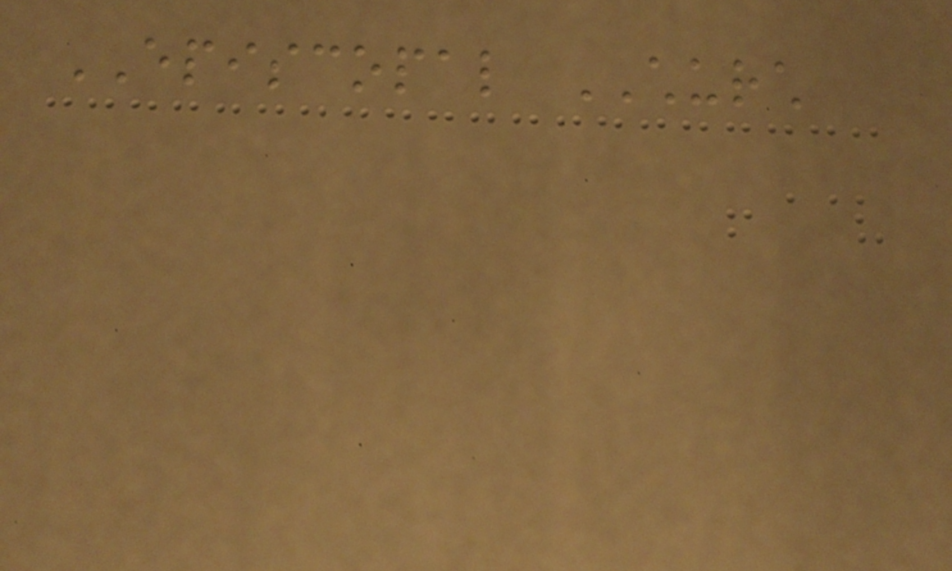EPISCOPAL CHURCH
